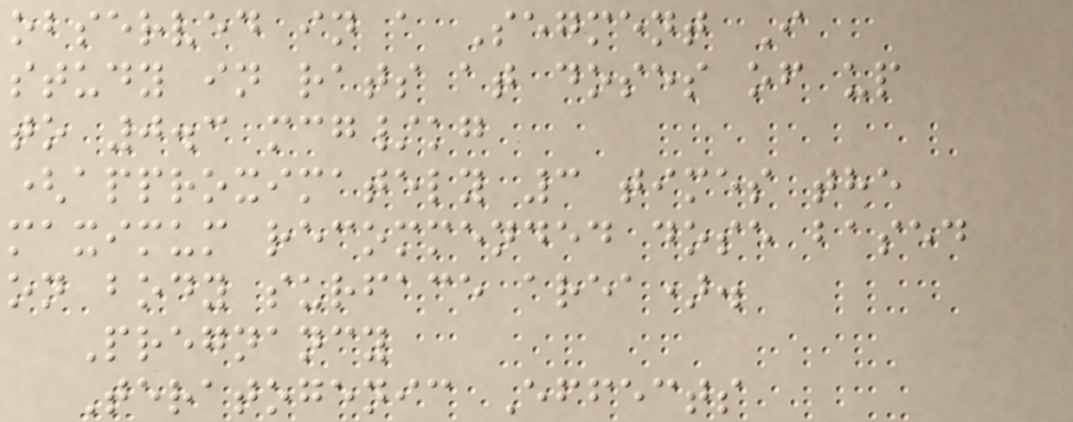observed in a Segment I
study in rats at doses of up
to 0.3 mcg/kg
(approximately 3 times the
maximum recommended dose based
on body surface area).
Pregnancy
Teratogenic Effects
